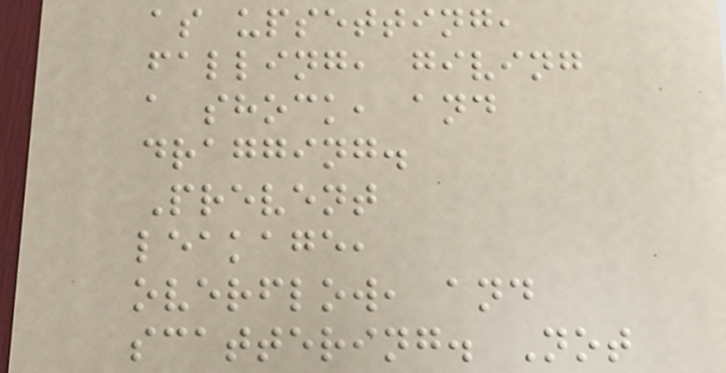as upsetting,
falling, giving
a shock, and
dragging.
Prevent
leakage,
overflow, and
scattering. Not
